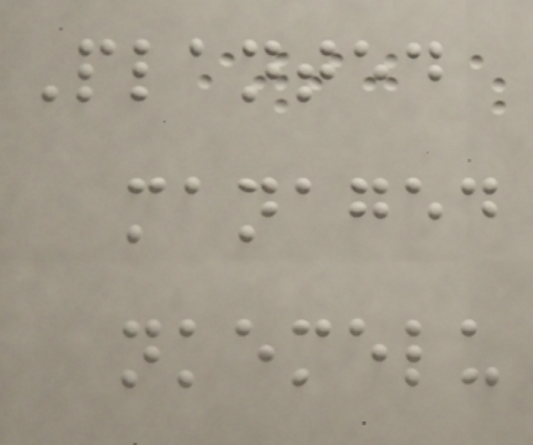Planted
managed
nkemelu
